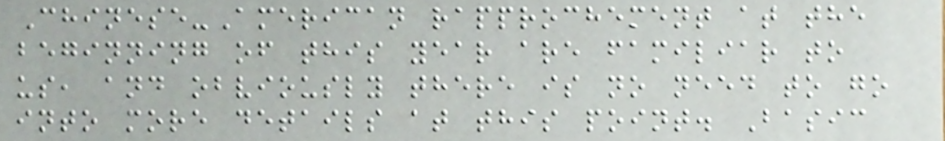Chinese-American rapprochement at the
beginning of this year are familiar to
us, and obviously there is no need to go
into more details at this point. Basic
